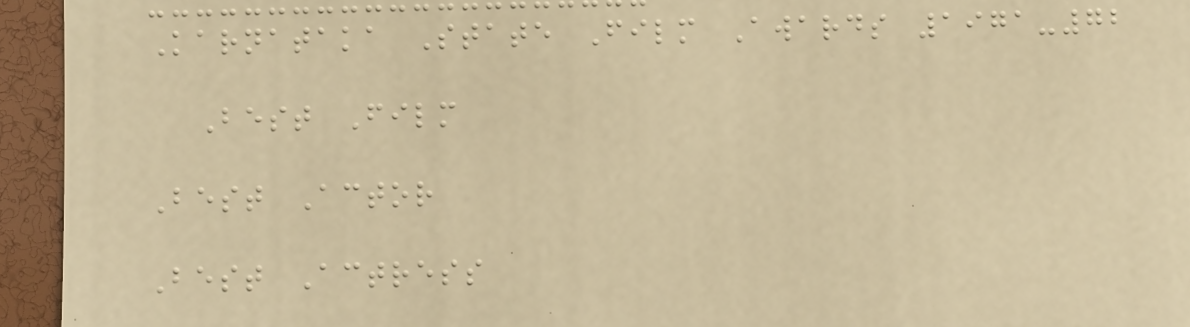Karnataka State Film Awards 1971-72
Best Film
Best Actor
Best Actress
